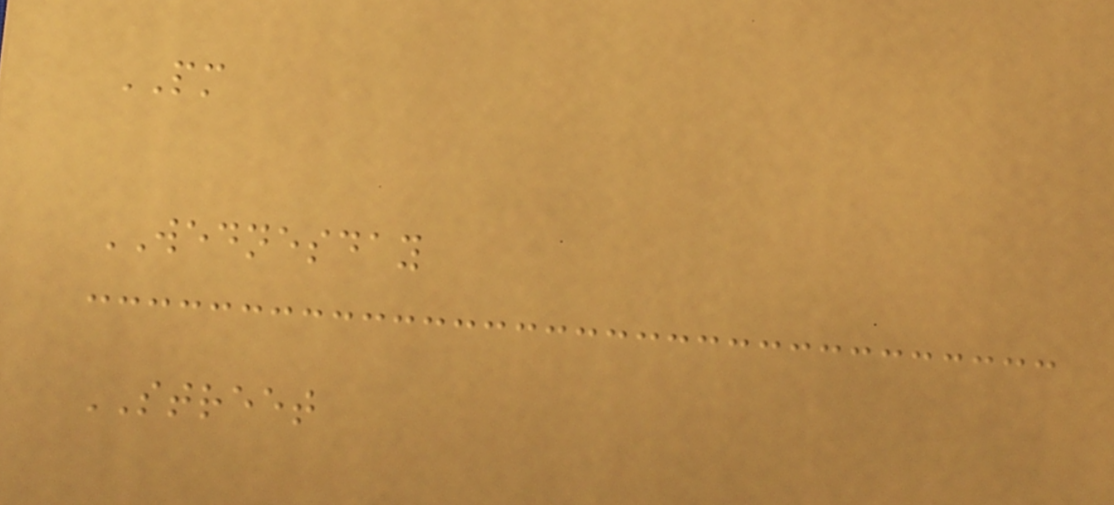PM
WEDNESDAY
STREET
